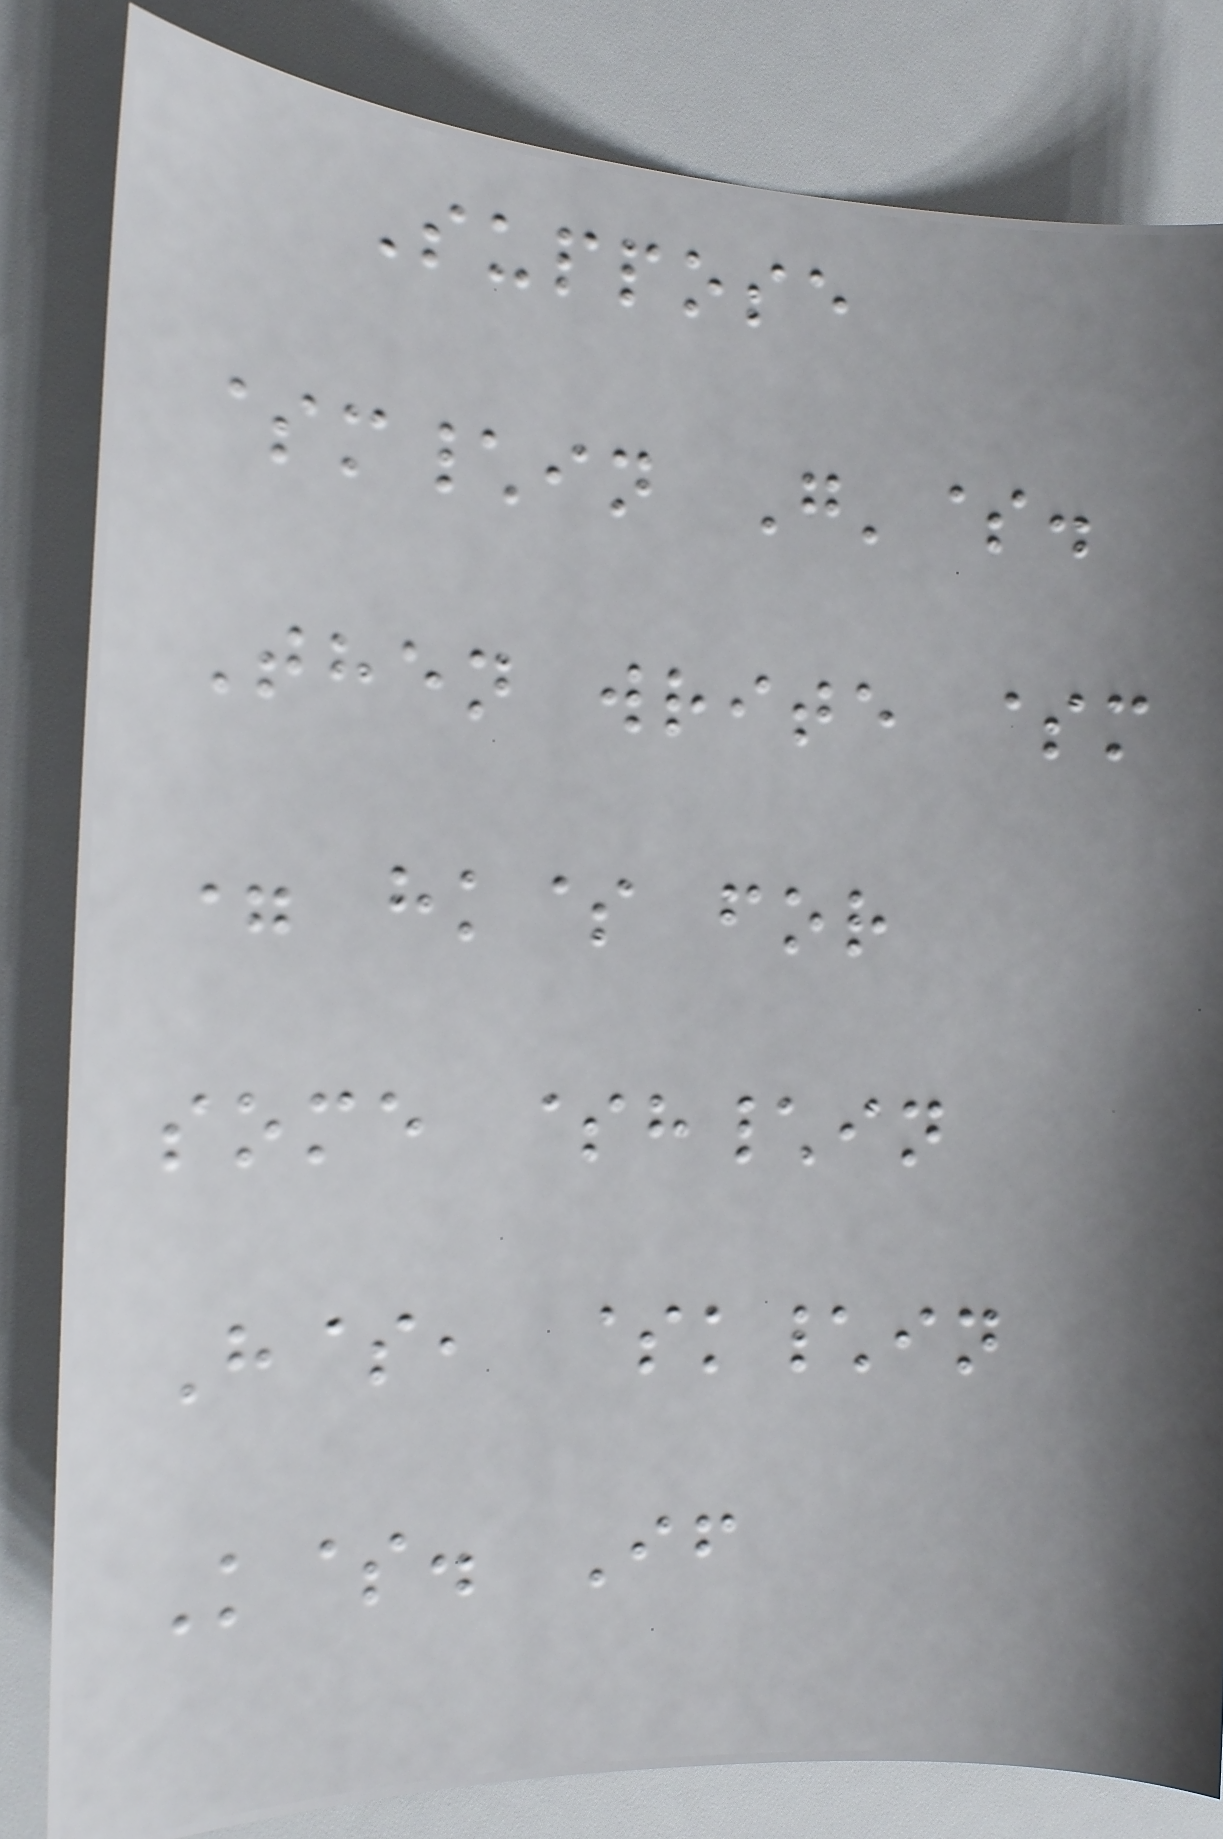Suppose
$m\in G'$.
Then write $m
= hk$ for
some $h\in
H$, $k\in
K$. If
